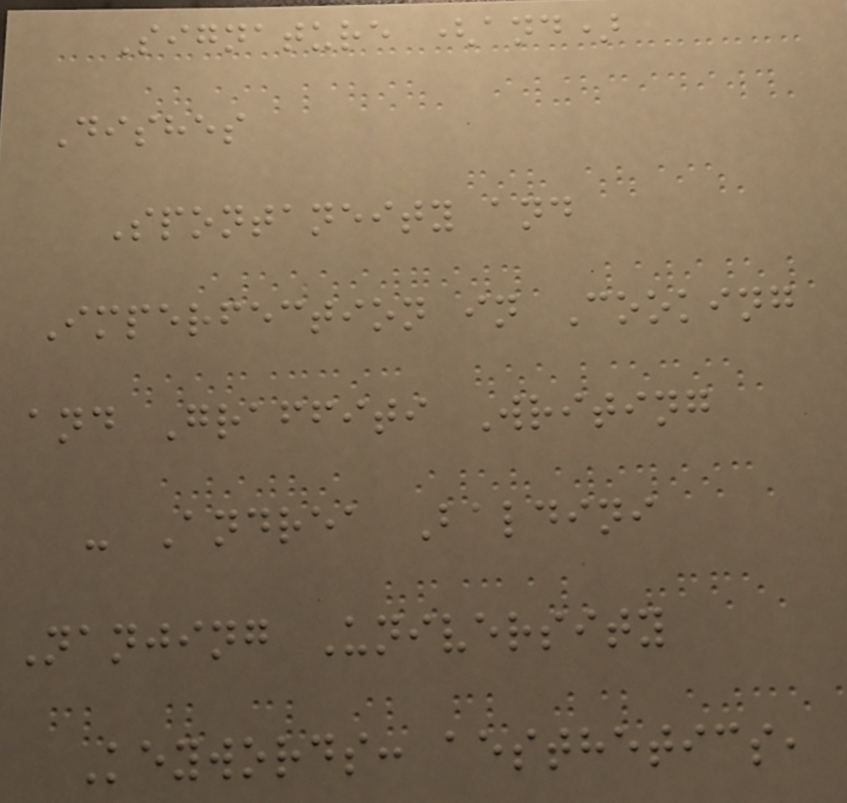Signature (and)
Dishes
Spontaneity and
Imperfection in Cooking
and Graffiti Writing
- Andrea Baldini
Nanjing University
Keywords: aesthetics,
